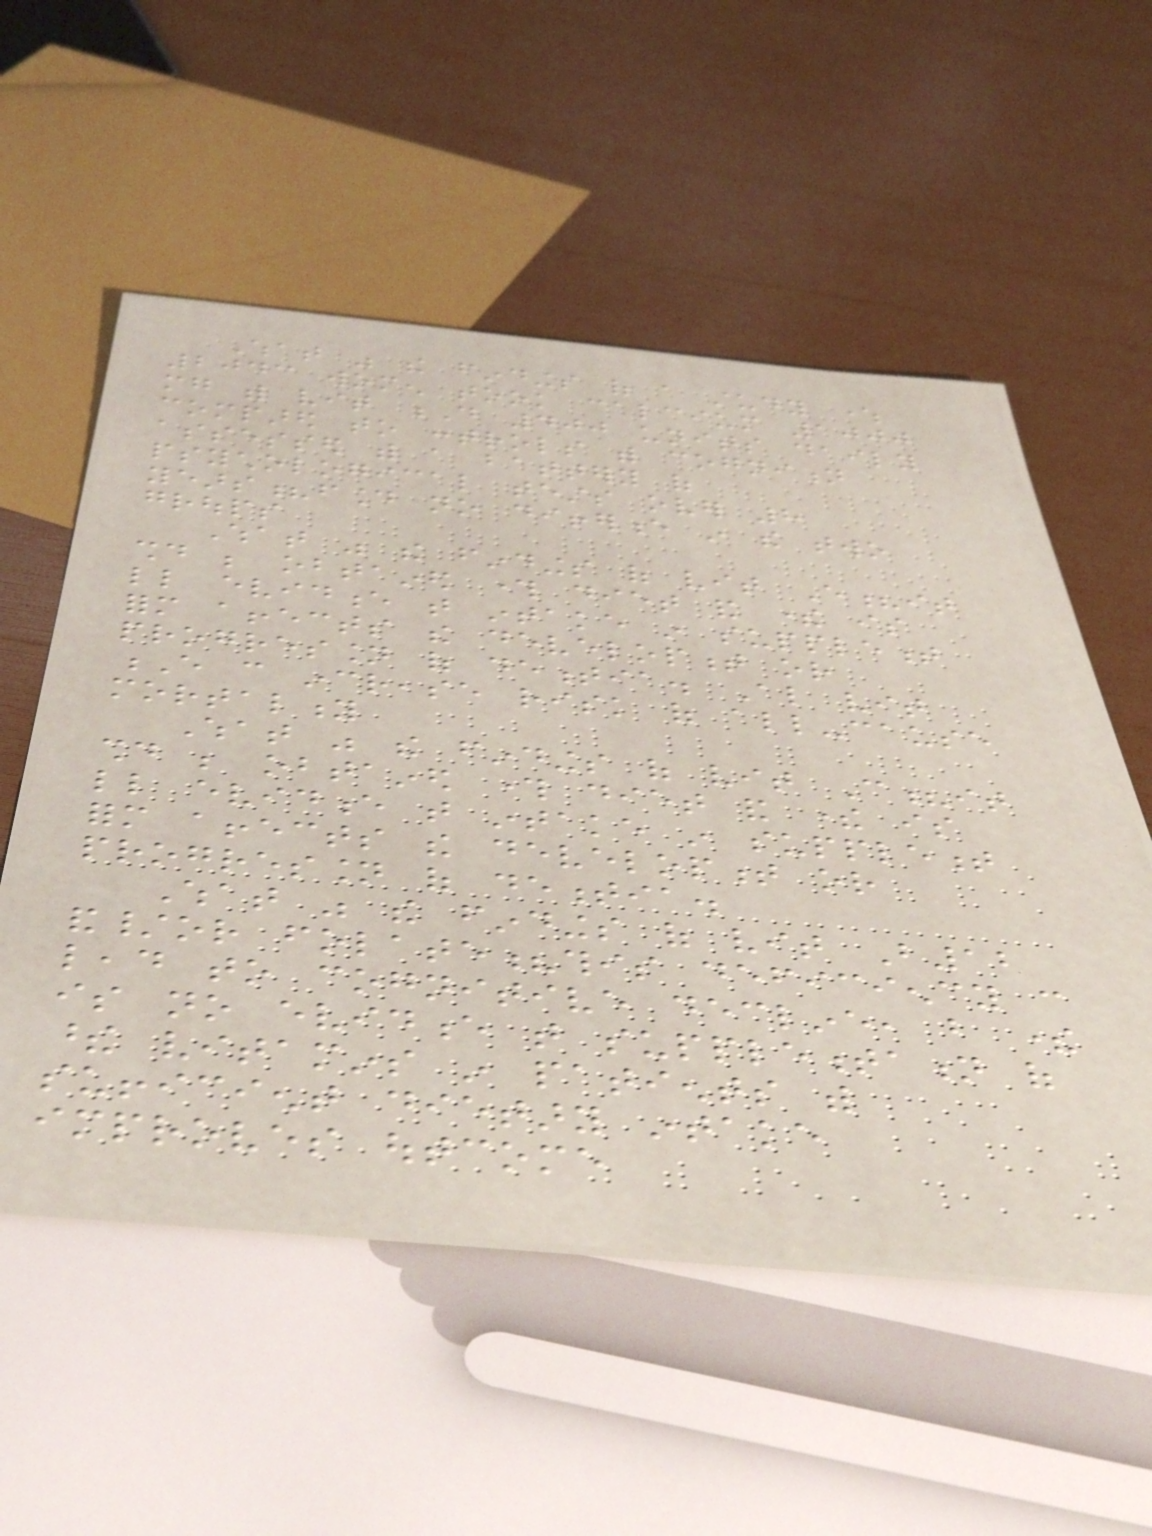What was the findings of a study where
2043 women took calcium 1000
mg with vit D 400 units daily
compared to controls with cognition
assessed with a battery of
psychological tests over 8
years?found no difference in the two
groups
What was the findings of vit E?it
should be obtained through diet and there is
little evidence that intake in supplement
form affects the development or
progression of dementia. Also vit
E can increase risk of all-cause
mortality
What was the findings of vit C?it
should be obtained through diet and there is
little evidence that intake in supplement
form affects the development or
progression of dementia.
What was the findings of vit B12
and/or folate?this deficiency can
lead to cognitive decline, but there
is no evidence that supplementation of
these vitamins in patients with
sufficient dietary intake
improves outcome
